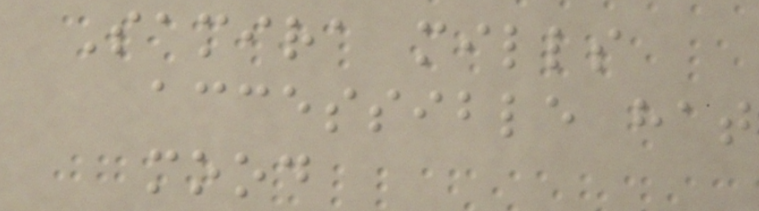Samira mills
accessible hat
mood
